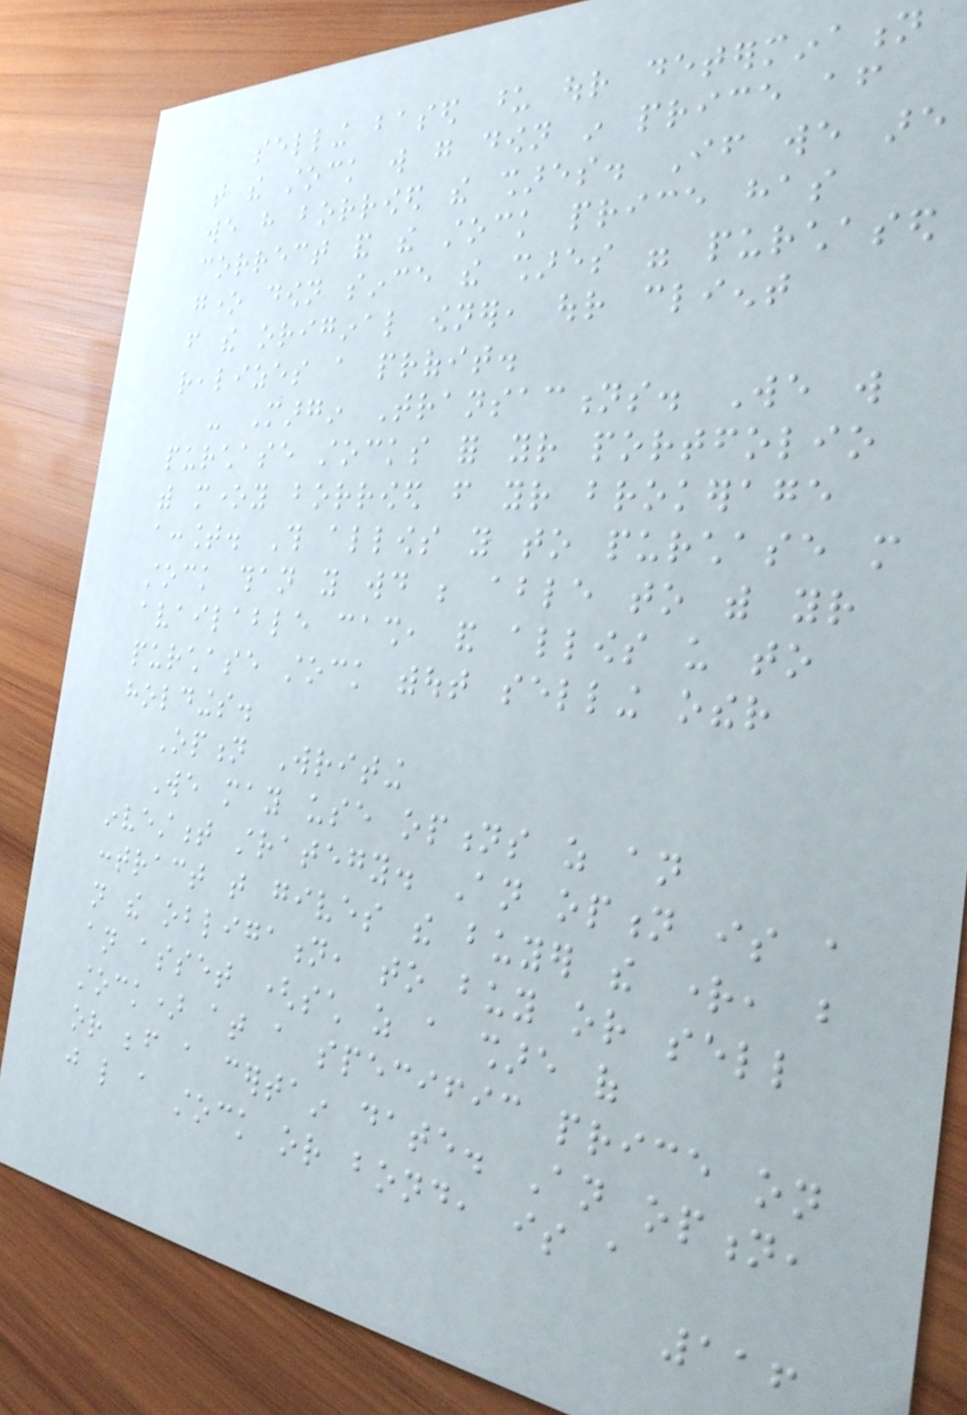selling based upon our determination
that the stock will go down in price after
we have borrowed the shares. If we are
correct and the stock price has
gone down since the shares were purchased
from the original owner, our client
realizes a profit.
- Margin Transactions. We will
purchase stocks for your portfolio
with money borrowed from your brokerage
account. This allows you to purchase more
stock than you would be able to with your
available cash, and allows us to
purchase stock without selling other
holdings.
Option Writing
We may use options as an
investment strategy. An option is a
contract that gives the buyer the right, but
not the obligation, to buy or sell
an asset (such as a share of
stock) at a specific price on
or before a certain date. An option,
just like a stock or bond, is a
116
